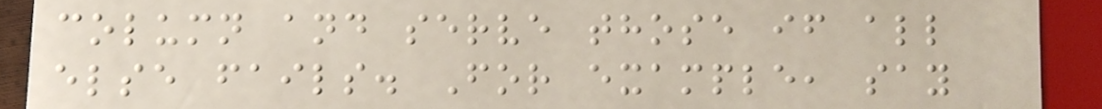column and serve those if all
else fails. For example, say
